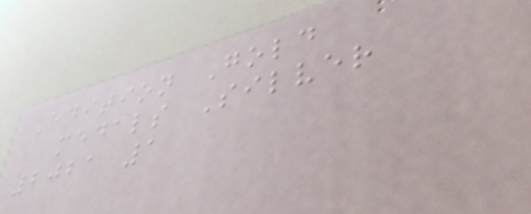Edition Gold
medals Silver
2021 1
